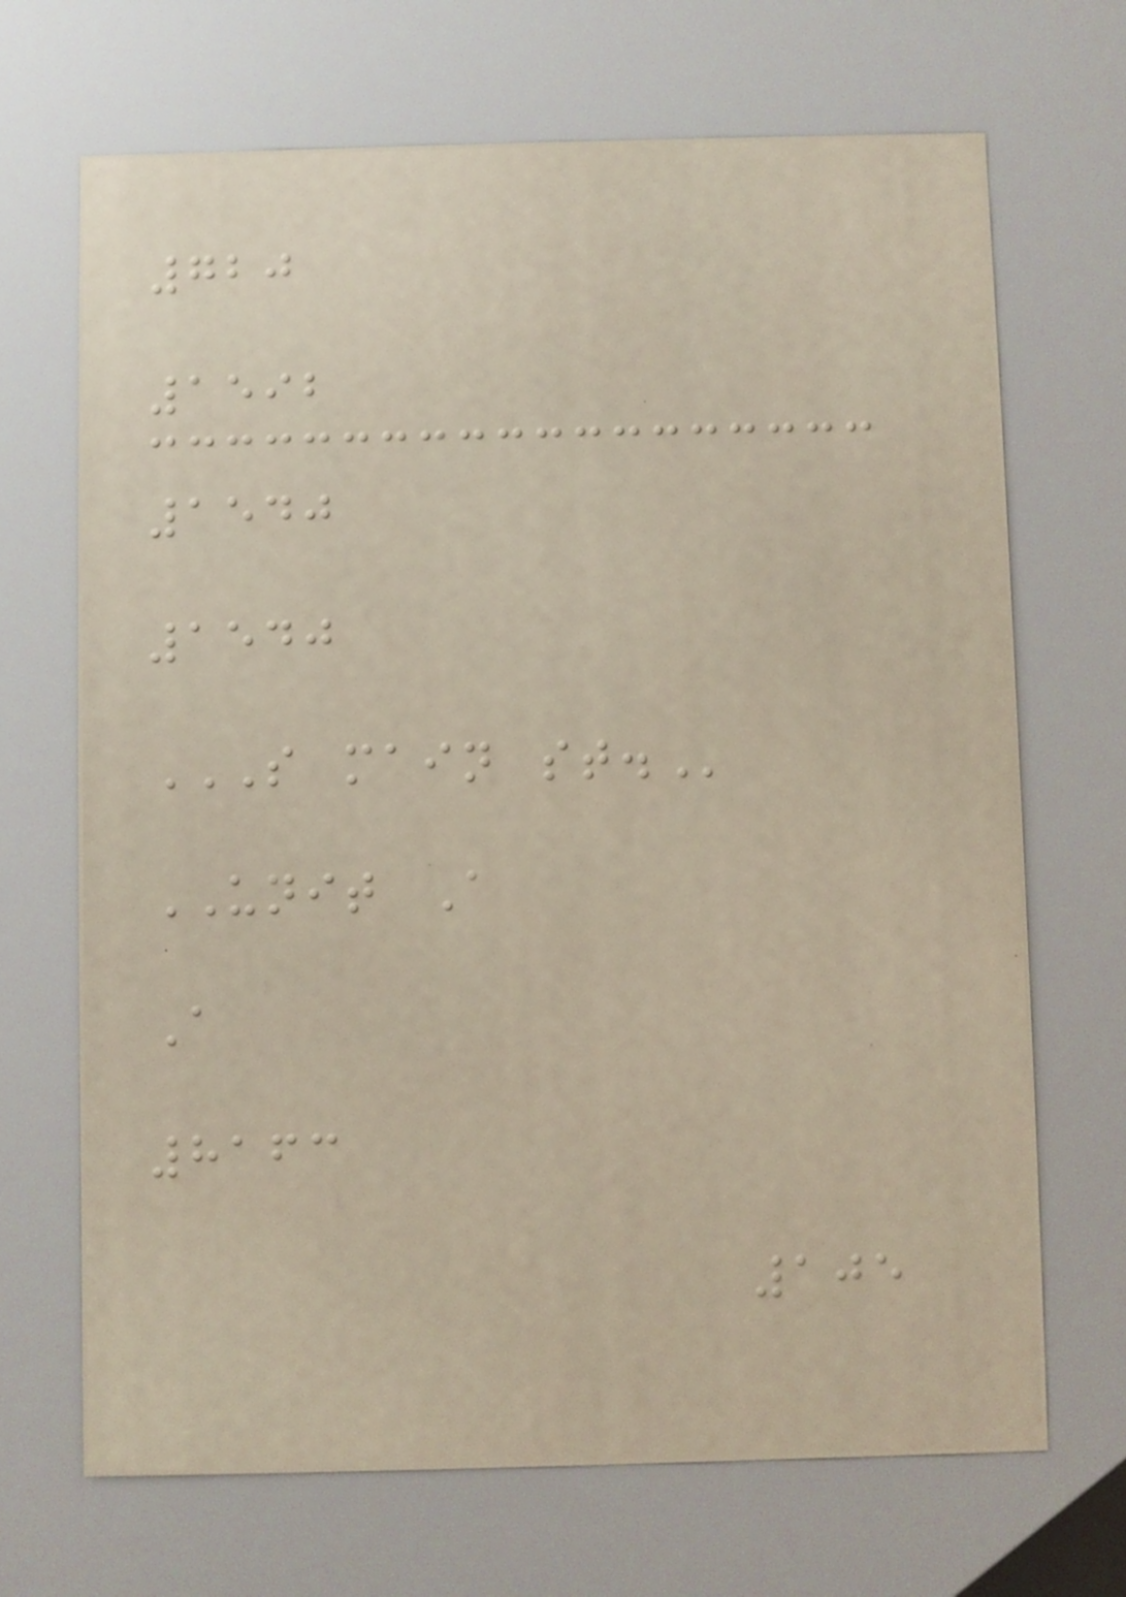720
1592
1540
1540
S MAIN ST.
UNIT A
A
8163
105
